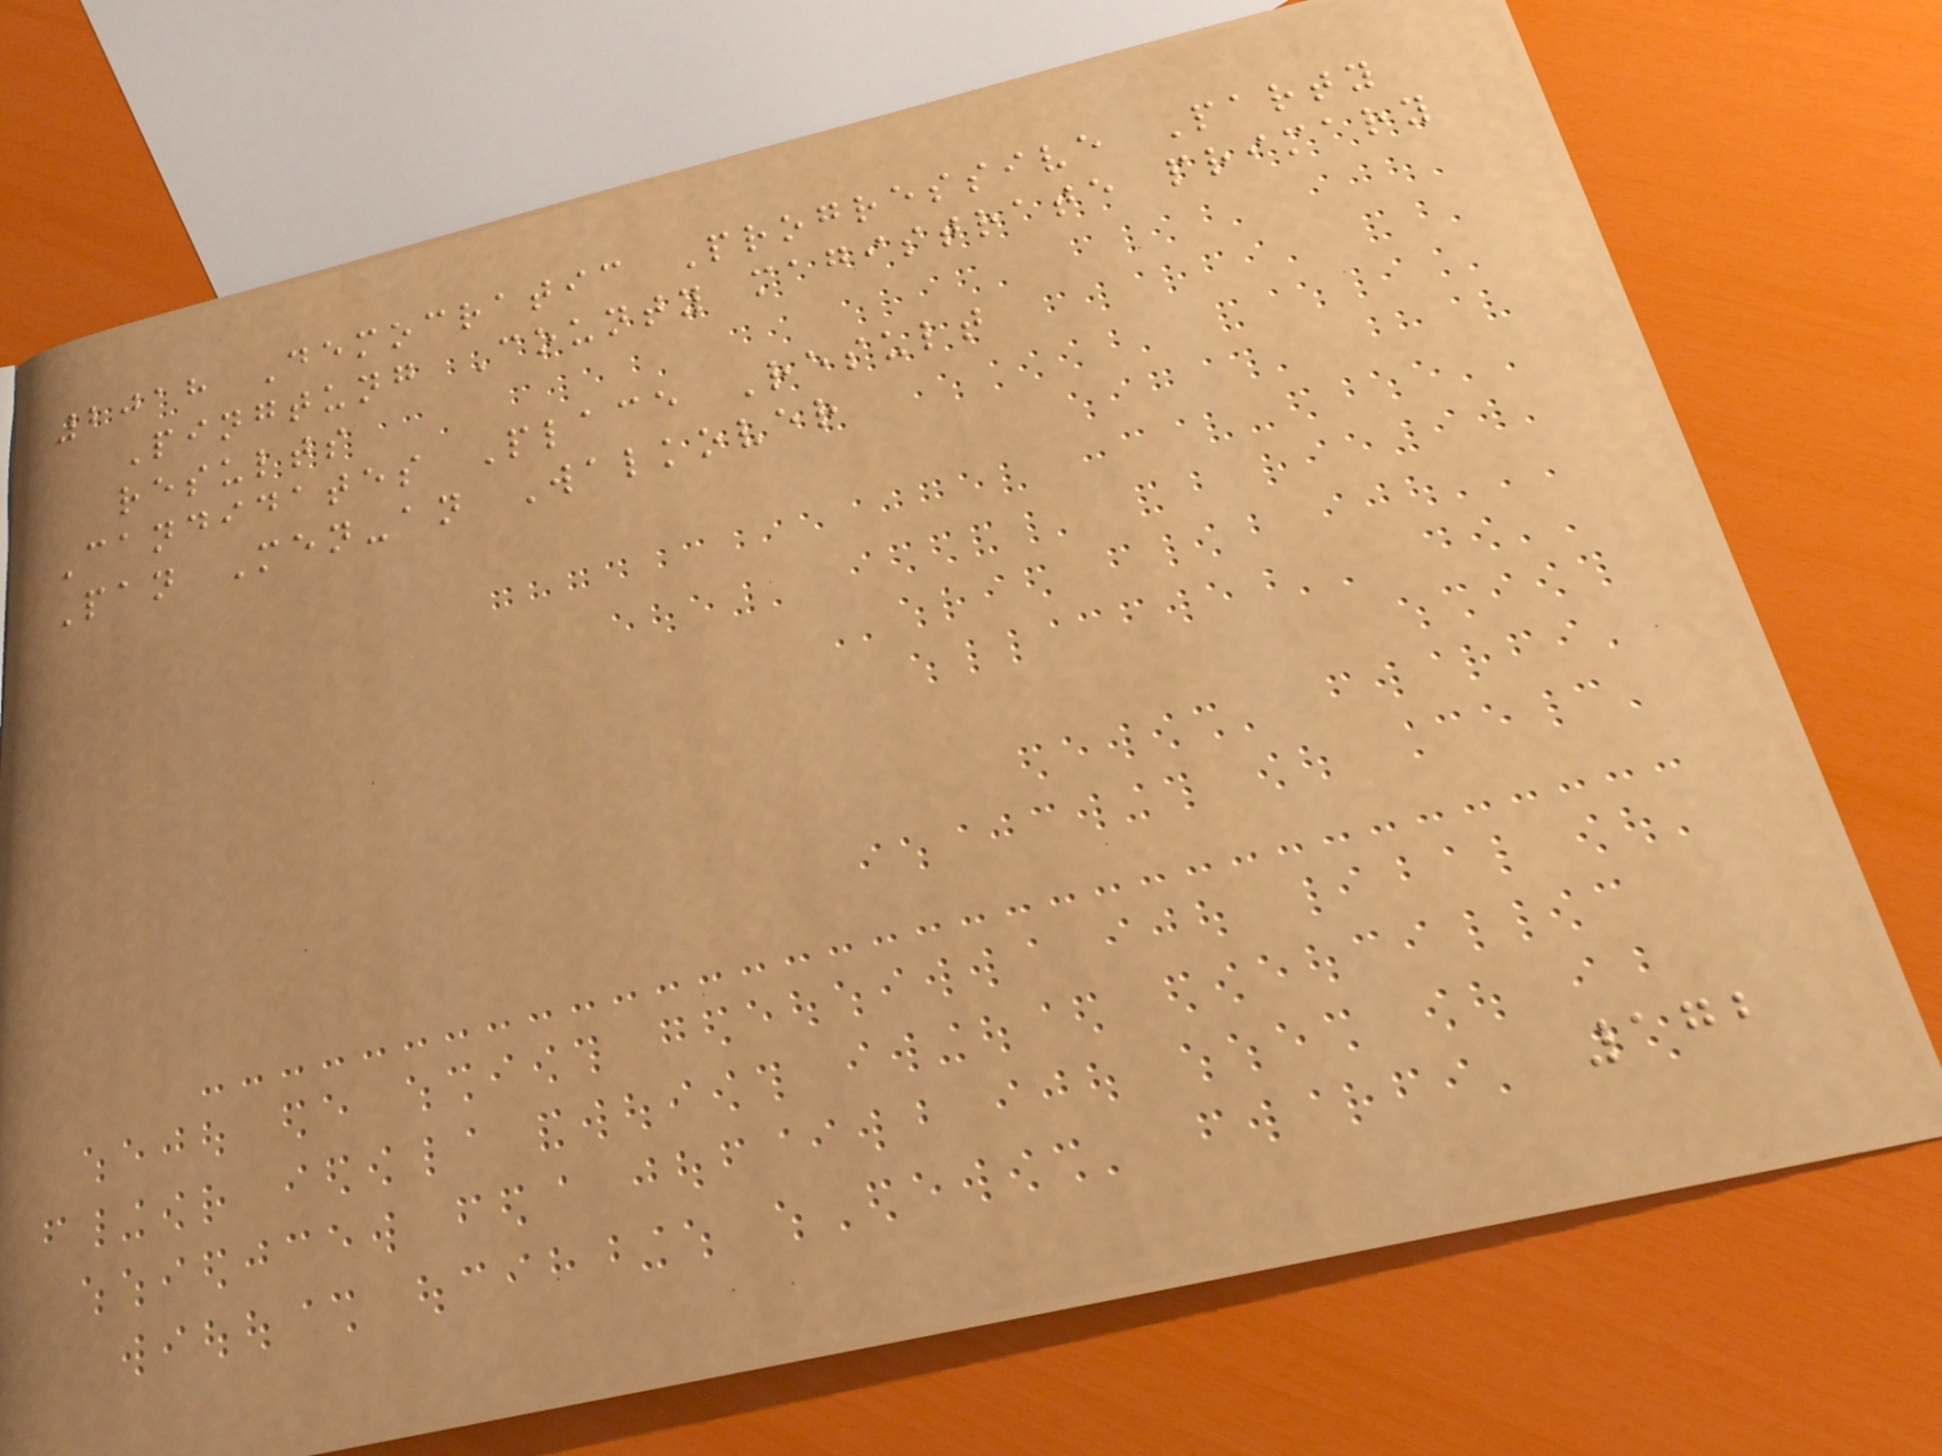2018 Democratic Progressive Party
Pingtung County magistrate primary
results
Candidates Place Result
Pan Men-an Walkover
172
